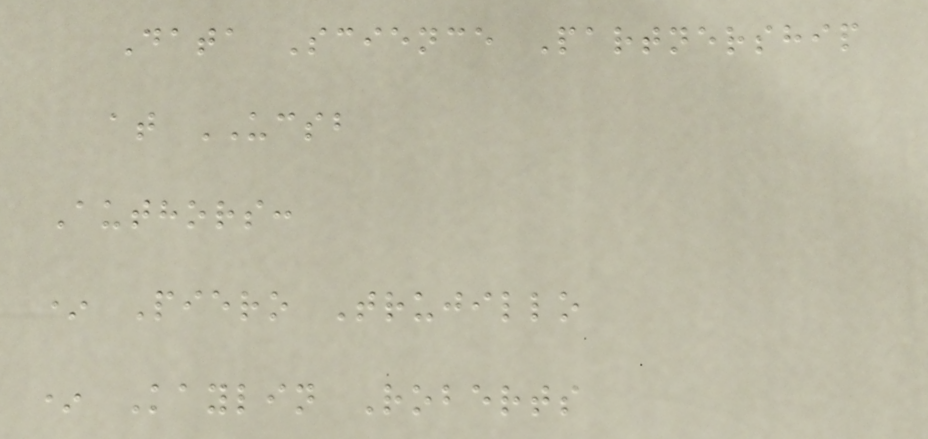Data Science Partnership
at UCSB
Authors:
* Piero Trujillo
* Kaylin Roberts
